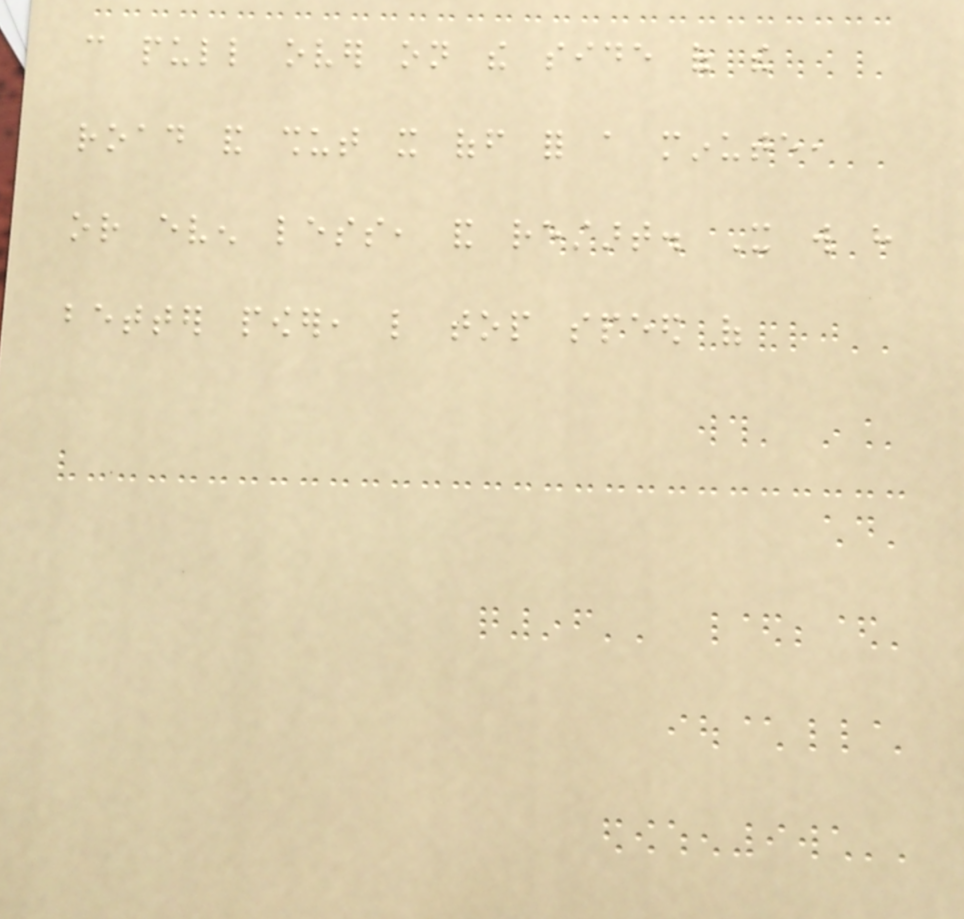can pull over on the side of the
road and shut it off for a minute,
or even less, and restart. It will have
better power, like top speed of
